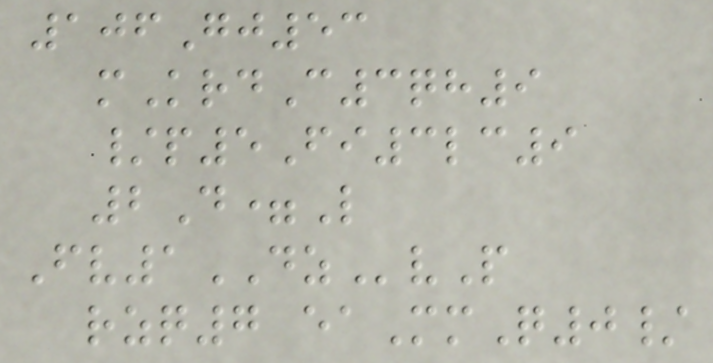106Gj53
mKrdC3qh9
/p5Fi3lc9
2D=L
Fv1DZvP
rzq7 eaMmQ0/
